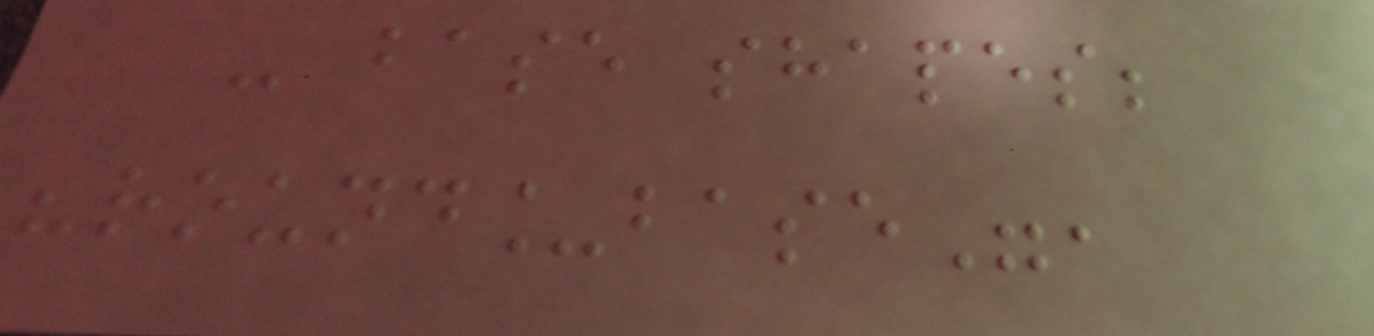- base shapes;
"round_base",
